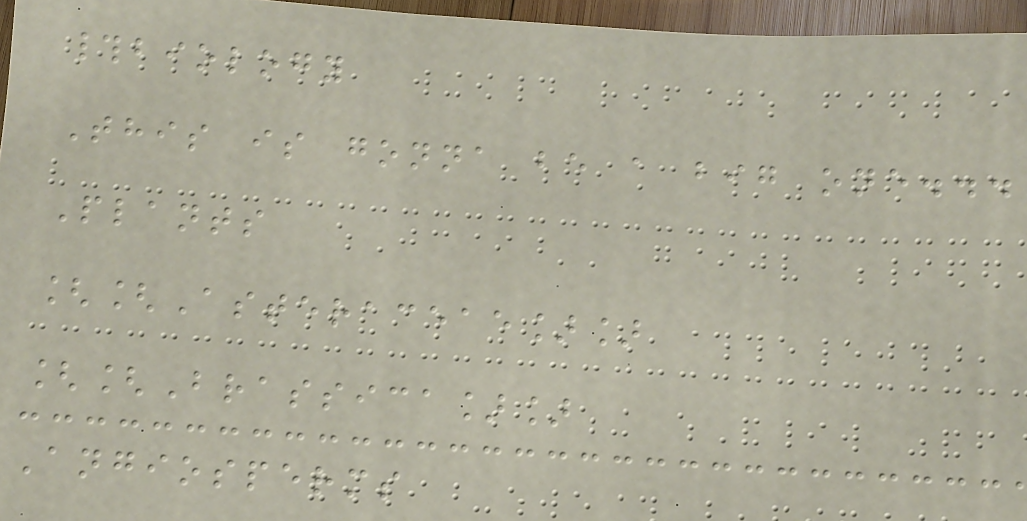#biology
This is gonna be a big one...
Plants
[[Asteraceae]]
[[Brassica]]
Angiosperms
